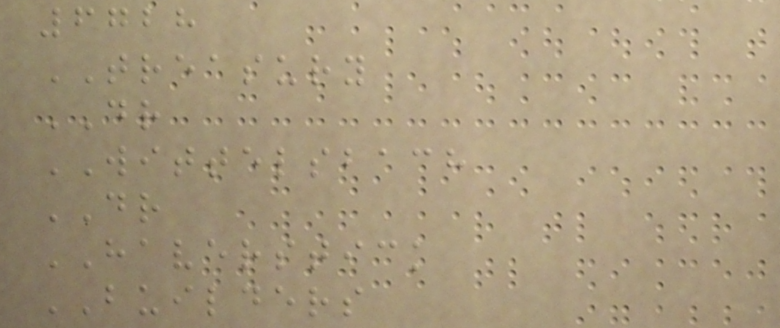6728
TREASURY
DR
WITTELSBACH
DR
HAVERSTICK
BUILDERS
